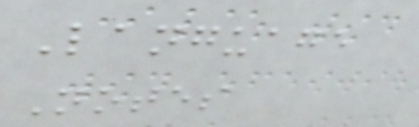Language
Notes
